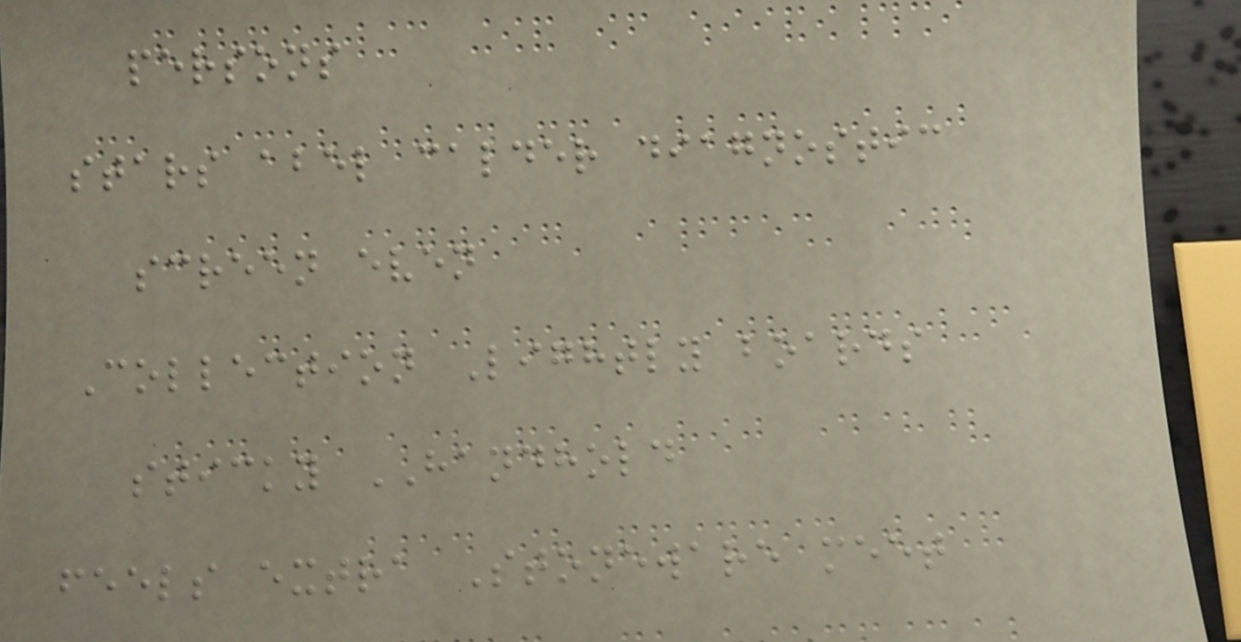persons
stars abel calder diagnostic
screen even
Collection Lightly boards
sticky HANDHOLD
feels extra Stoneware meet
